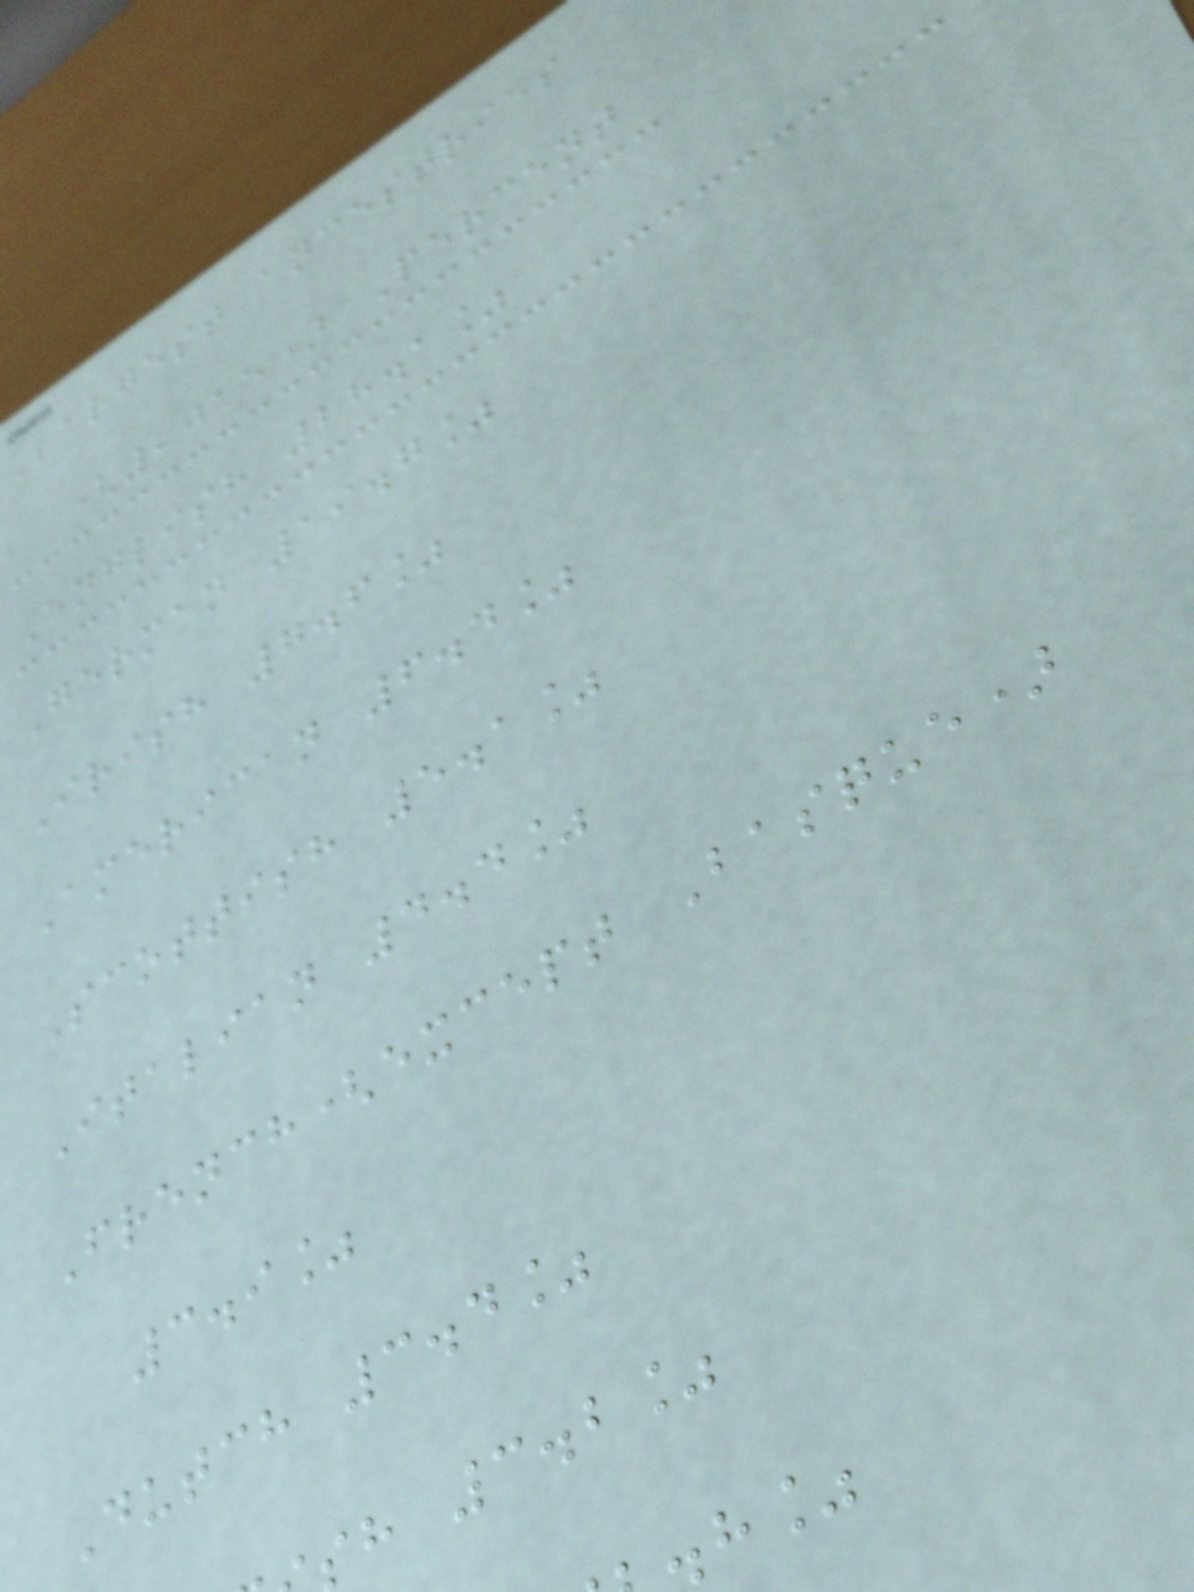Largest ancestries
(2015) Percent
English 28.1%
German 19.7%
Irish 7.6%
American 6.4%
Scottish 5.1%
Italian 4.4%
French(except Basque)
3.9%
Dutch 3.4%
h 3.2%
